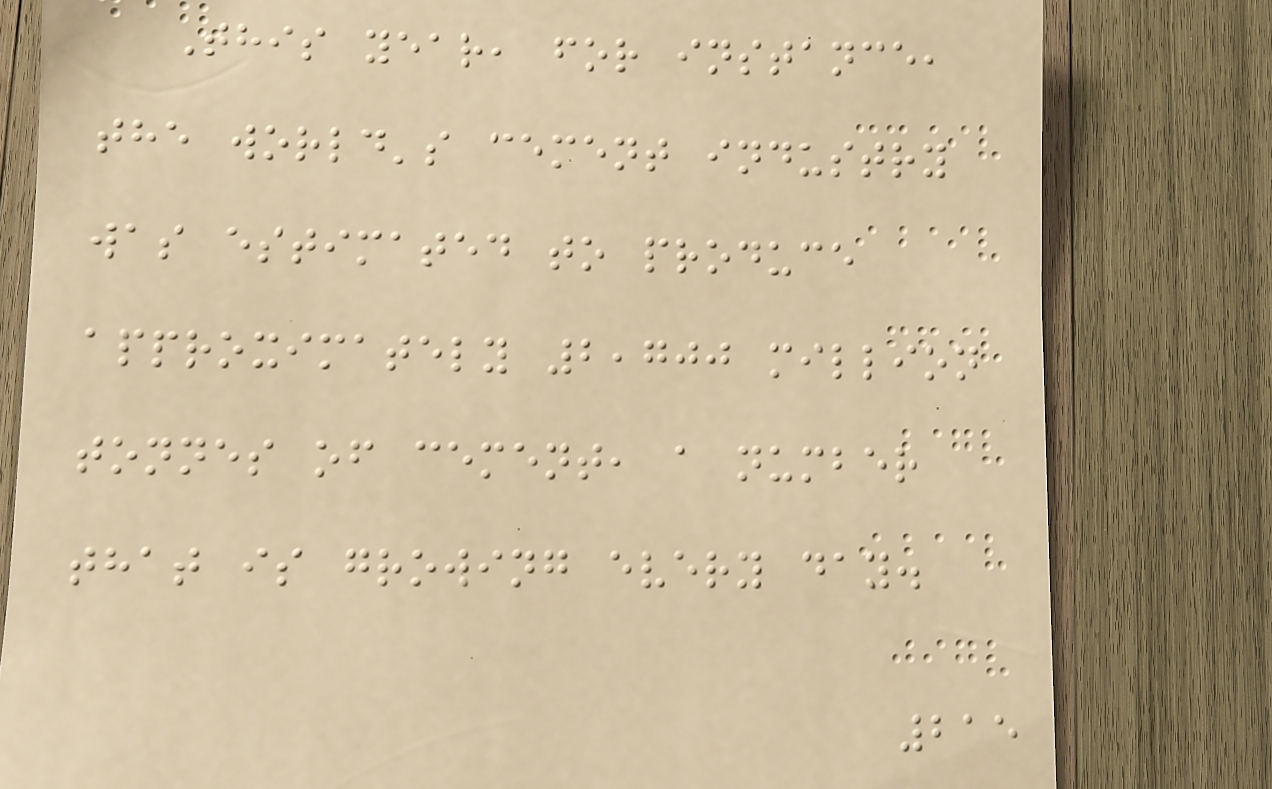This year, for instance,
the world's cement industry
was estimated to produce
approximately 2,700 million
tonnes of cement, a number
that is growing every day.
215
